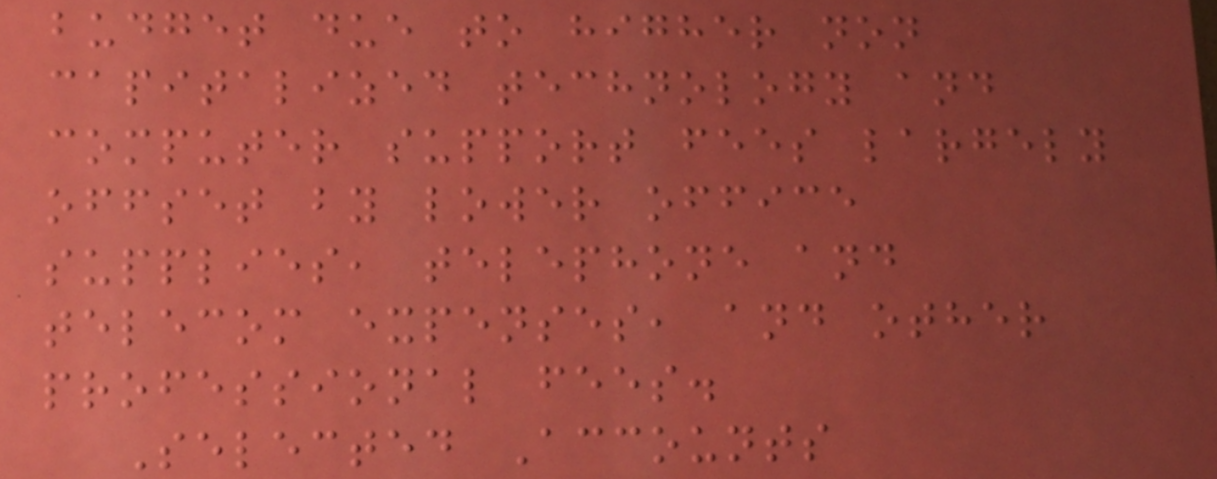budget due to higher non
capitalized technology and
computer support fees largely
offset by lower office
supplies, telephone and
telecom expenses, and other
professional fees.
Selected Accounts
